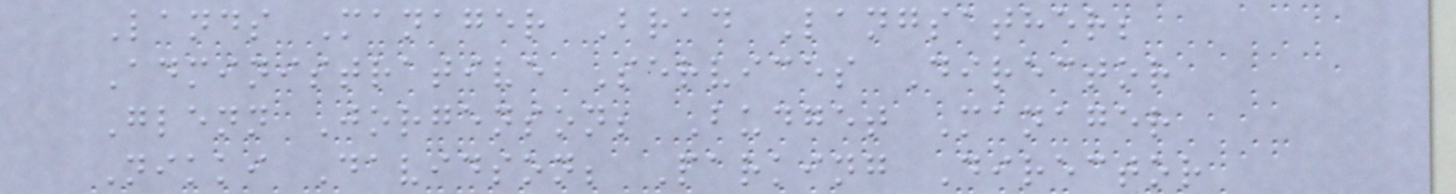Lands Manager Brad Langsather;
Administrative Services Director
Glenn Jorgenson; Budget Manager
Nikki Davidson; Parking Director
